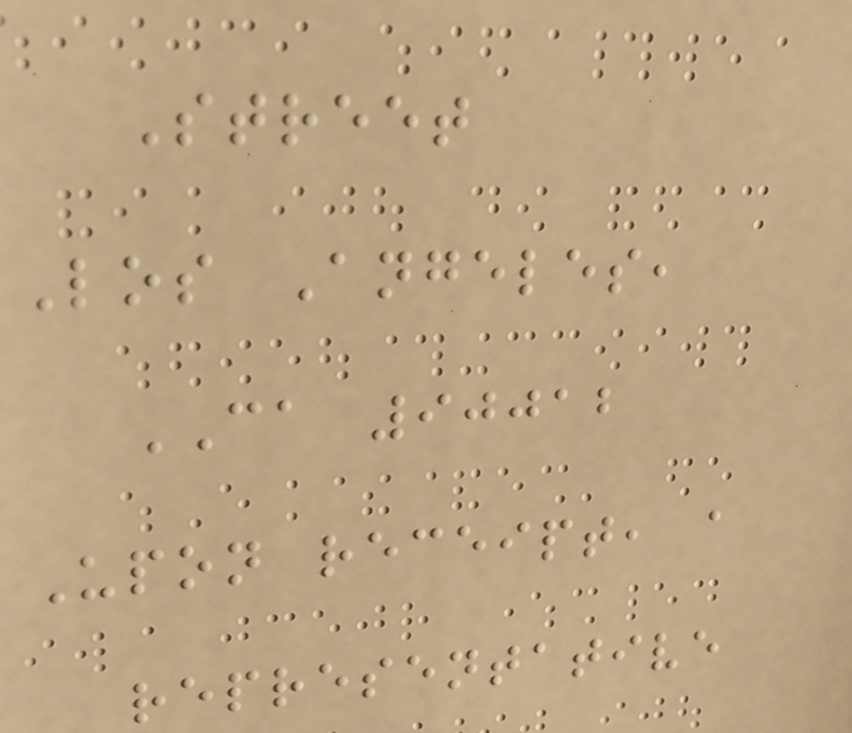Street
Los Angeles,
CA 90012
Upon receipt, a
representative
